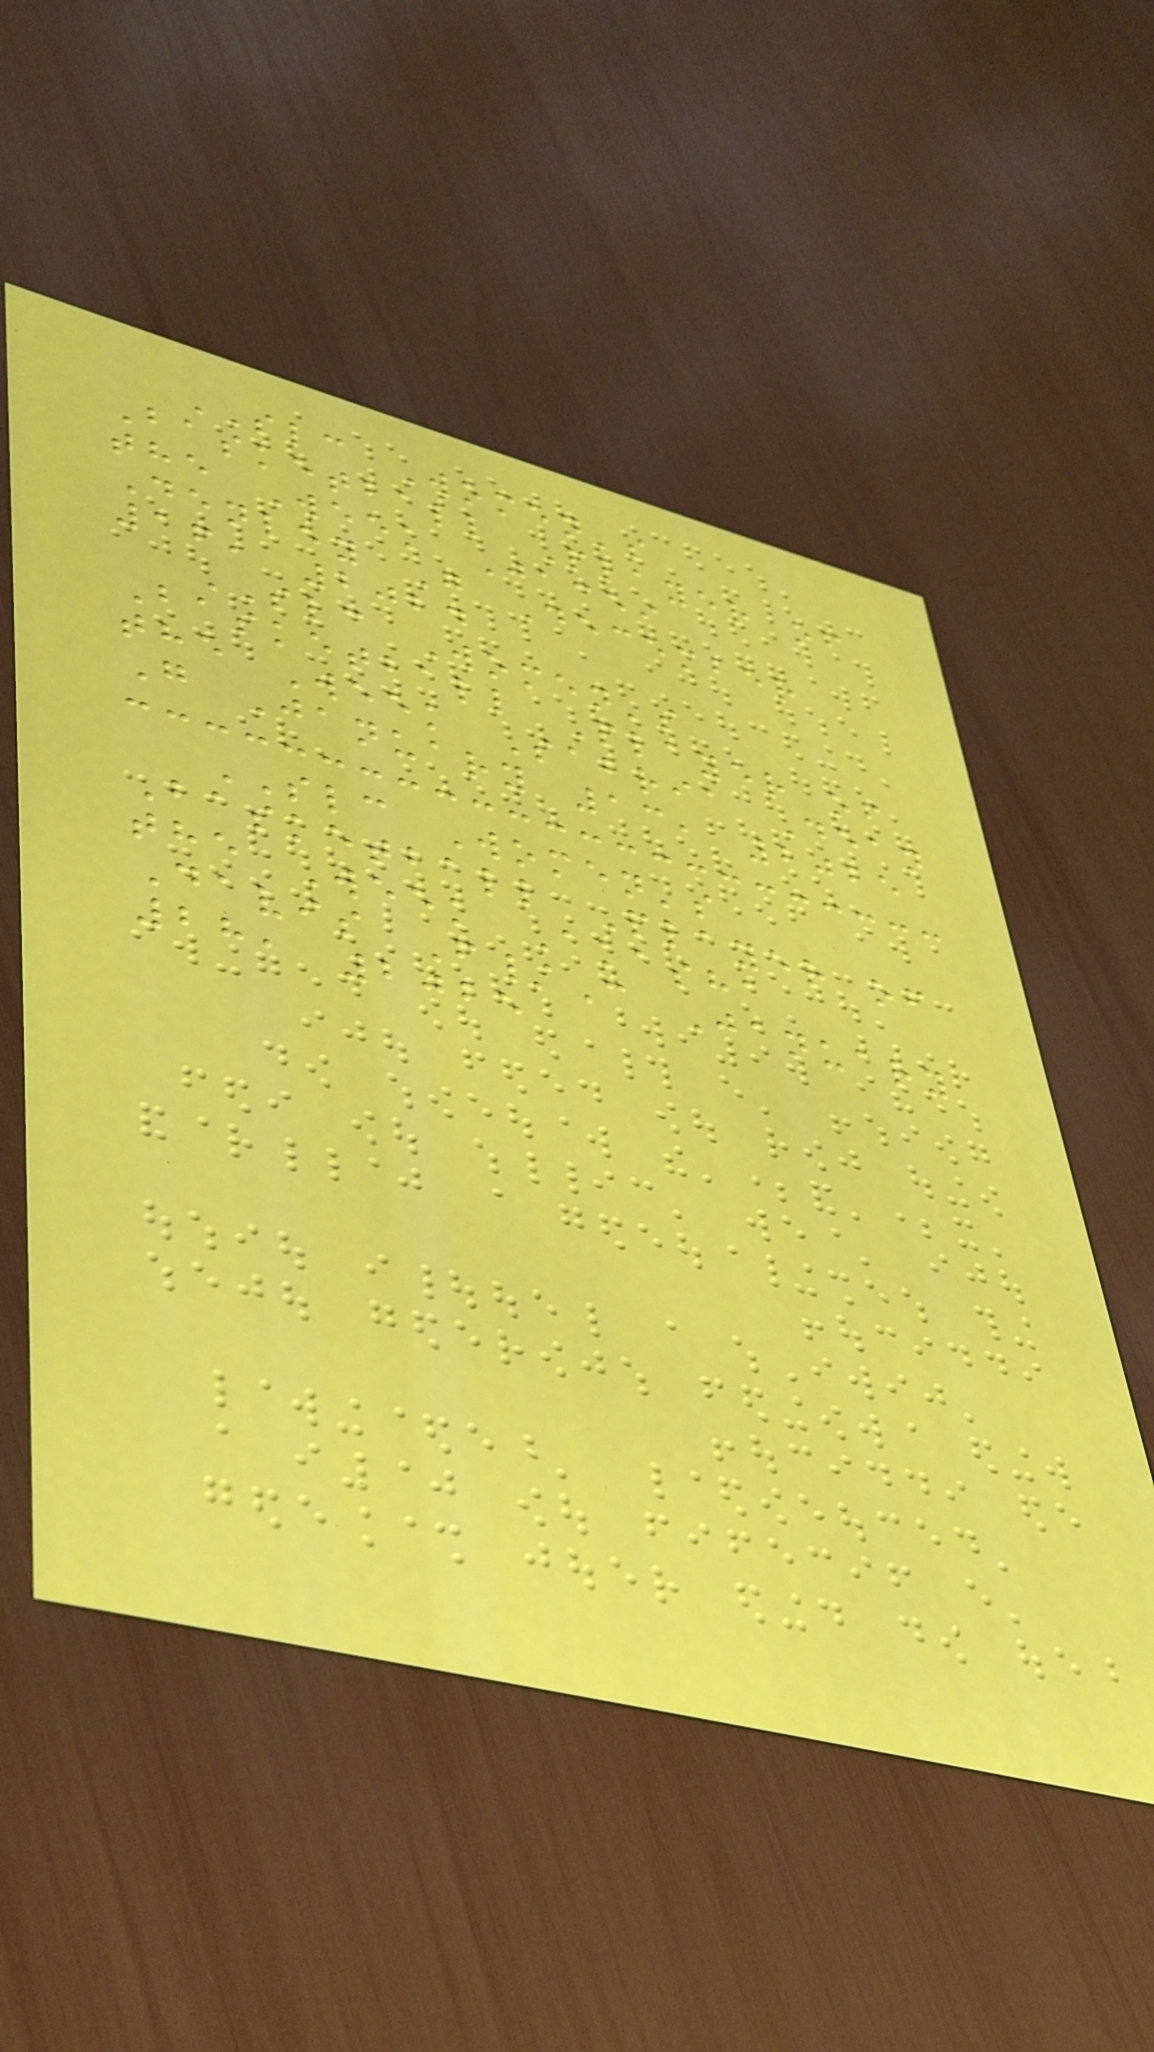SLC Women's
Basketball Player of
the Week Jacei
Denley G December
16, 2024
SLC Women's
Basketball Player of
the Week Sabria Dean
G January 13, 2025
SLC Women's
Basketball Player of
the Week Akasha
Davis F/C January
28, 2025
